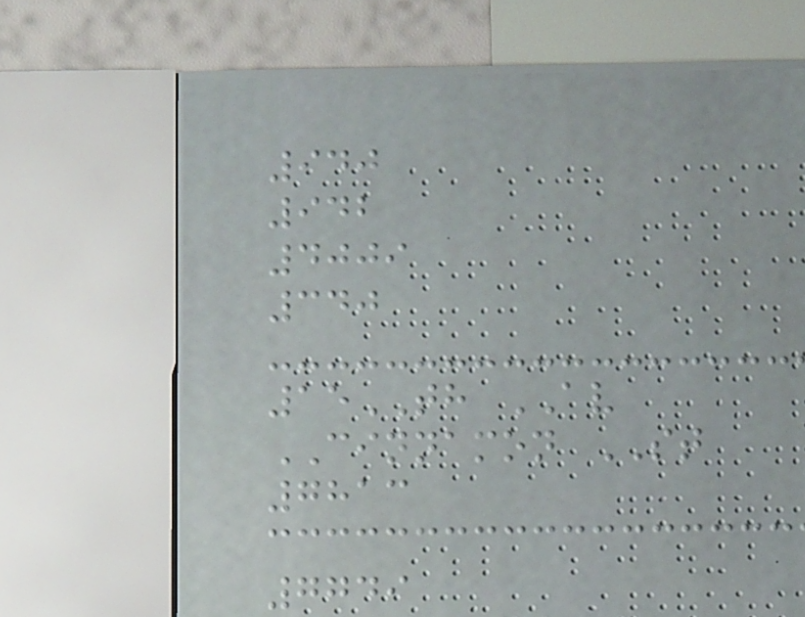940
942
4009
340
15TH AV
CINNAMON ST
7813
7749
